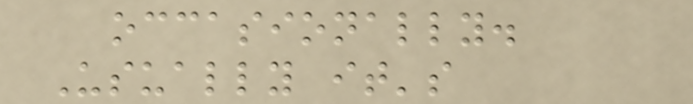occasionally.
Usually it's
